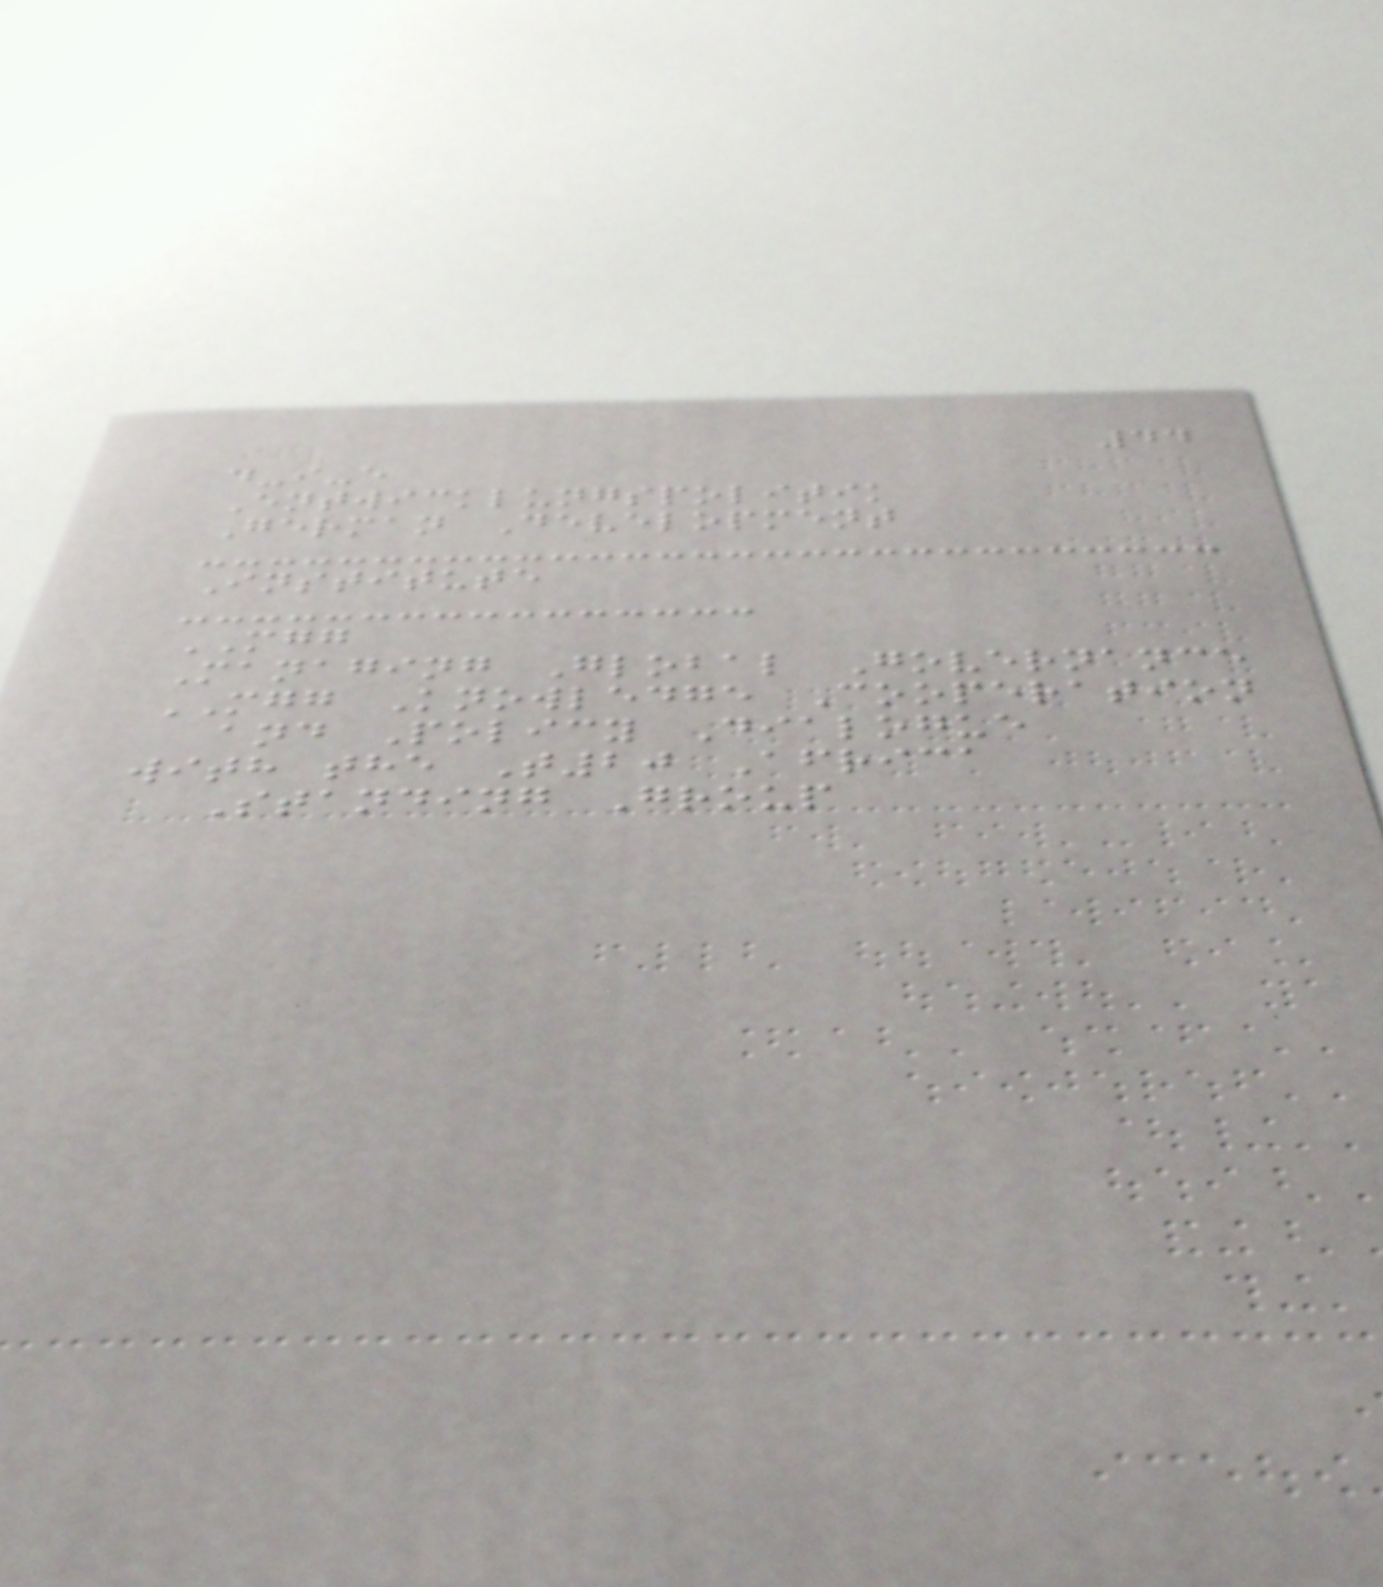44
d-i-e
Entwicklungspolitik
German Development
Institute
MGG
Managing Global Governance
MGG Knowledge Cooperation
and Policy Dialogue
with the T20 Africa
Standing Group
